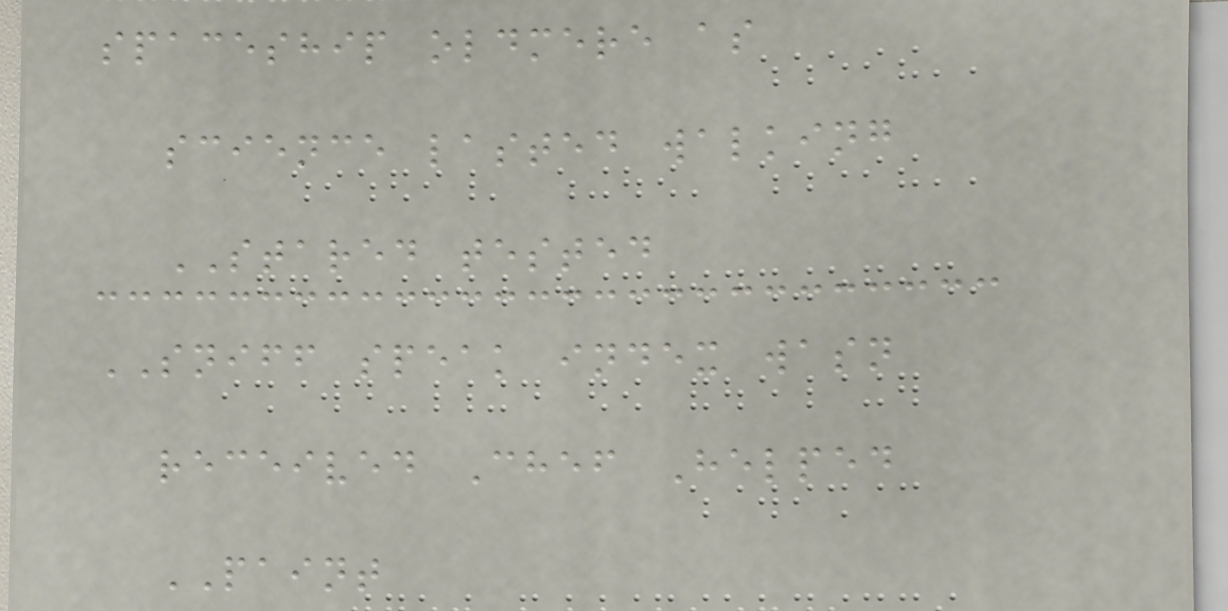spaceship oldmere as
science lasted walking
STARED tested
SNIFF speak index wasn
received Chef Helped
PAINT
